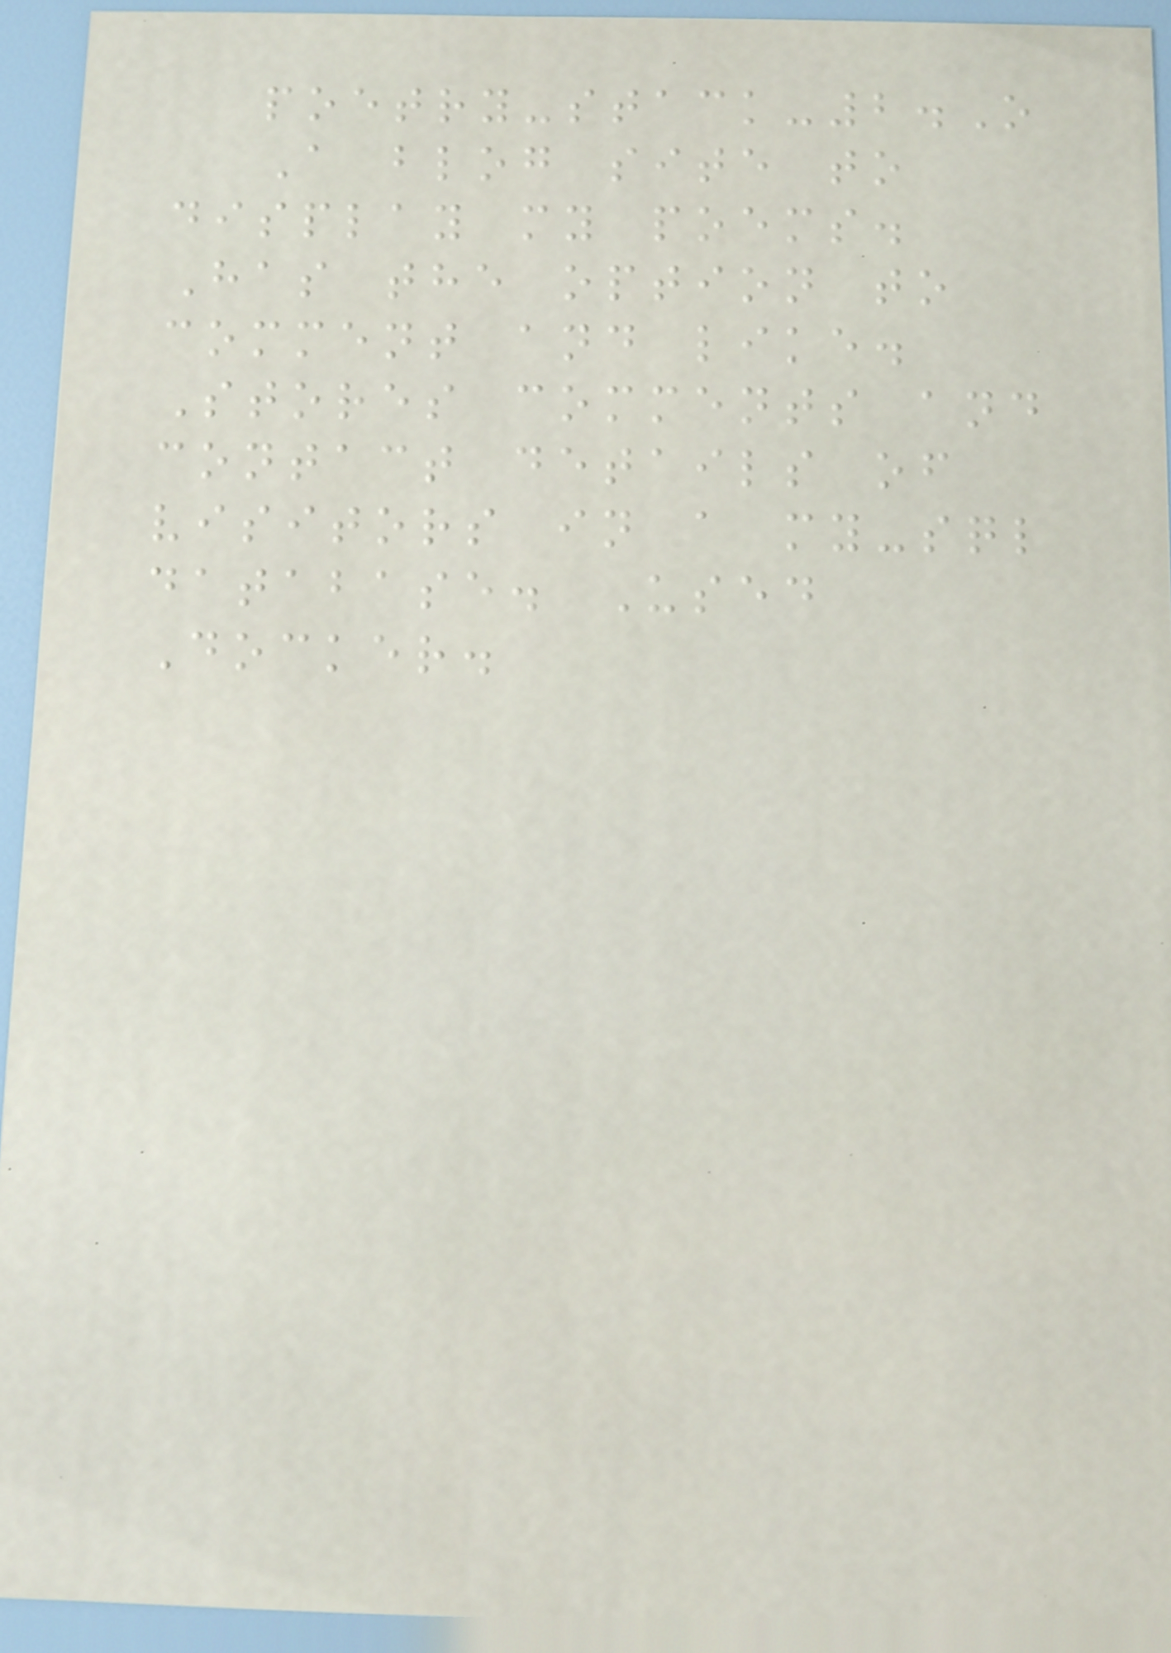poetry-stack-2.O
A blog site to
display my poems.
Has the option to
comment and like.
Stores comments and
contact details of
visitors in a my-sql
database. Used
Docker.
